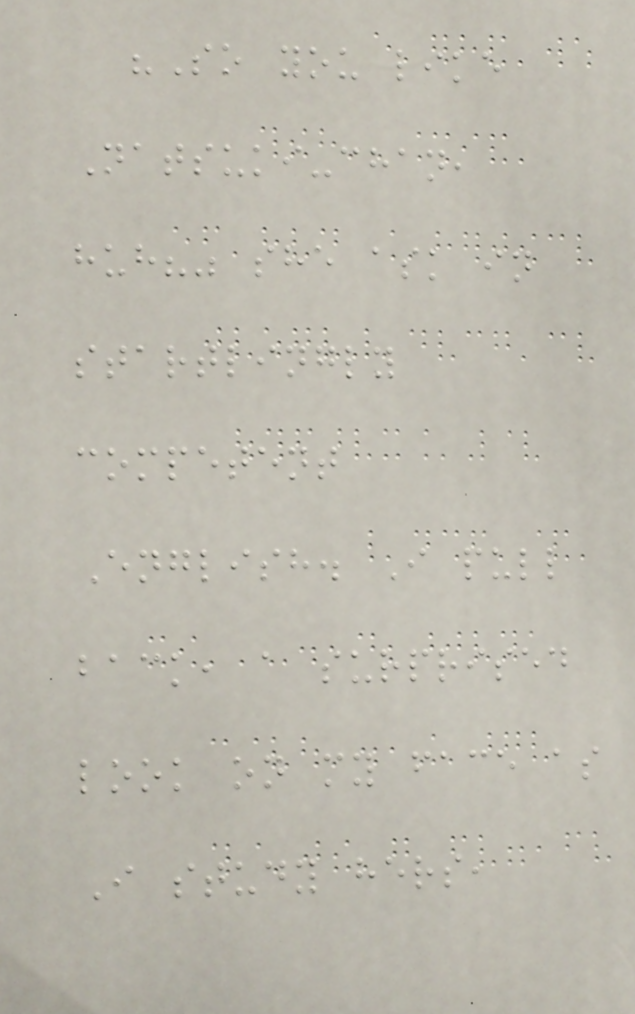"So you like
Natsuki-chan,
huh?" she ask in
startlingly
competent
English. I pull
back, a surprised
look on my face as
I study hers,
